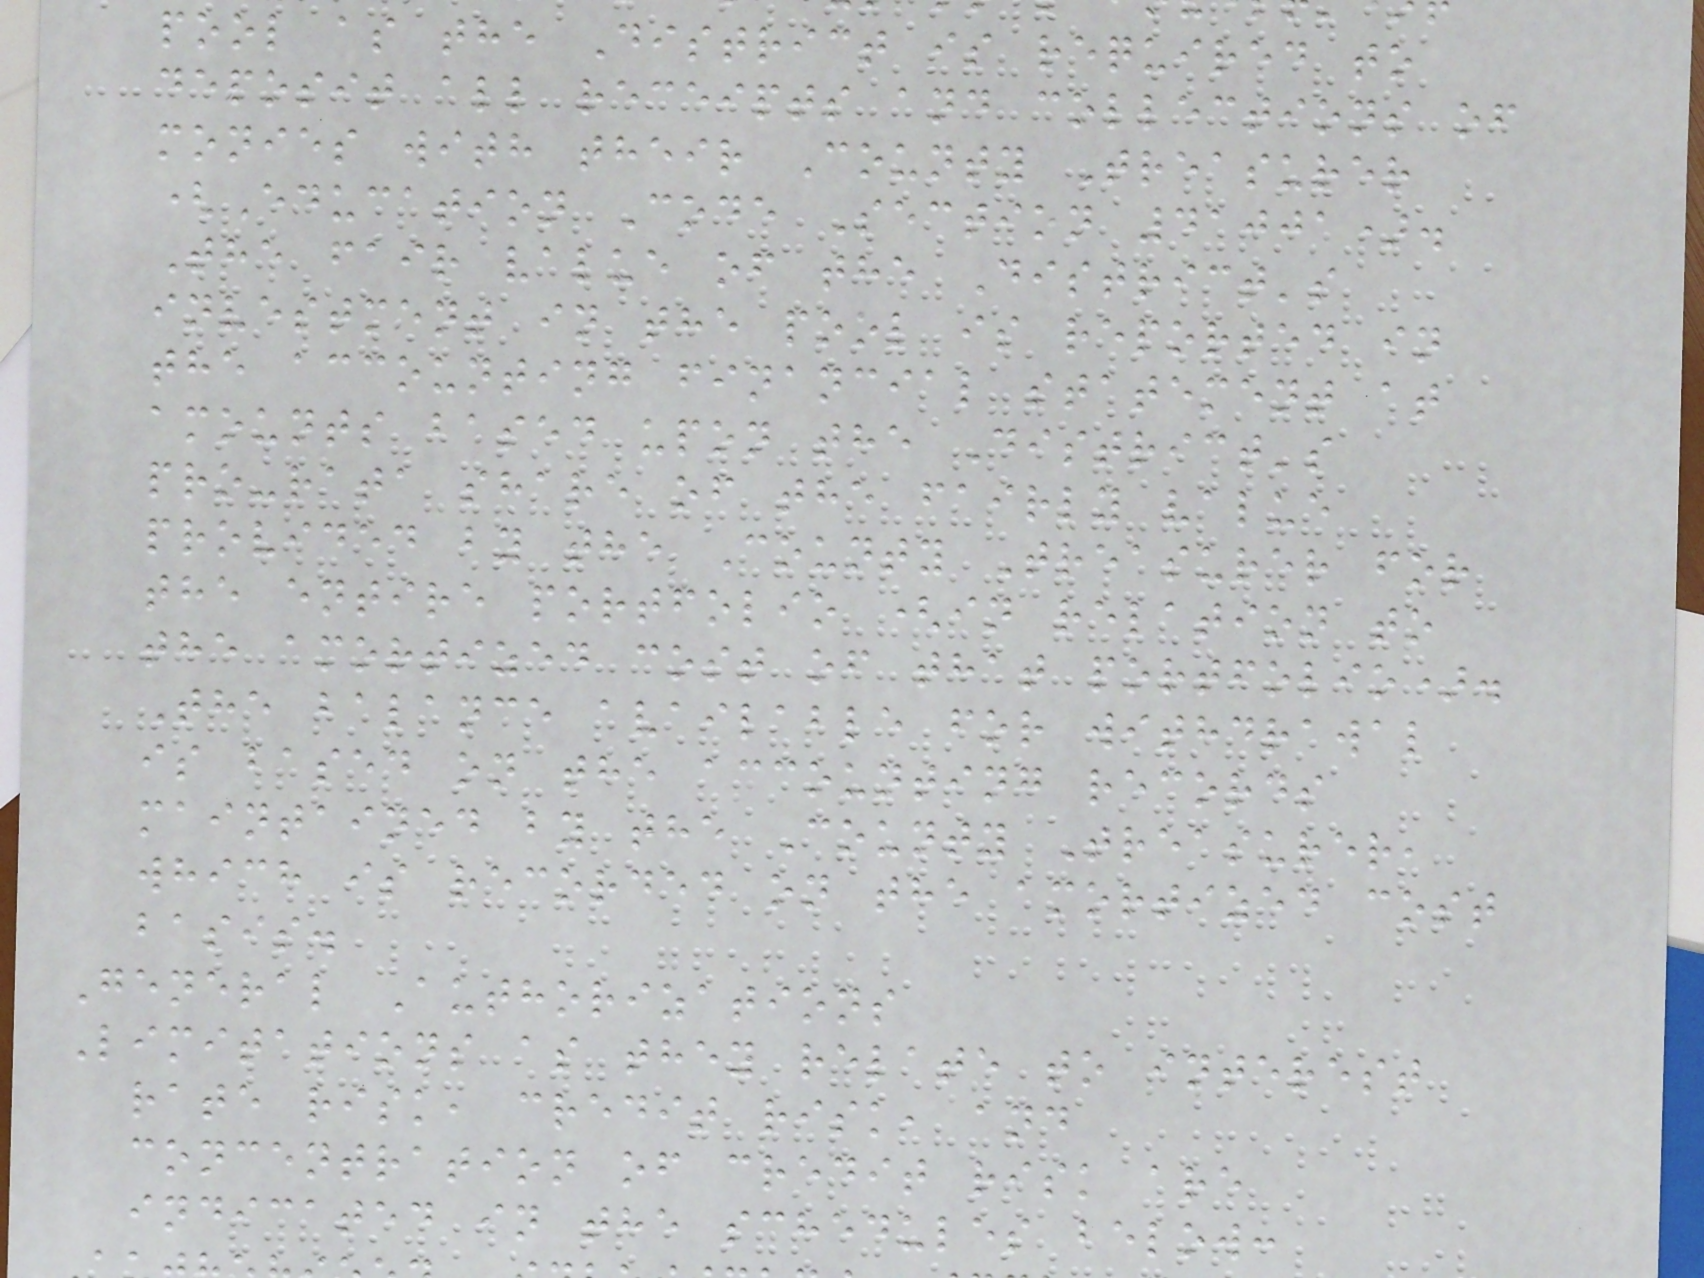pool as the District is required to
deposit all receipts and collections of
monies with their County Treasurer
(Education Code Section 41001).
The fair value of the District's
investment in the pool is reported in
the accounting financial statement at
amounts based upon the District's
pro-rata share of the fairly value
provided by the County Treasurer for
the entire portfolio (in relation to
the amortized cost of that portfolio).
The balance available for withdrawal
is based on the accounting records
maintained by the County Treasurer,
which is recorded on the amortized cost
basis.
General Authorizations
Limitations as they relate to interest
rate risk, credit risk, and
concentration of credit risk are
indicated in the schedules below:
